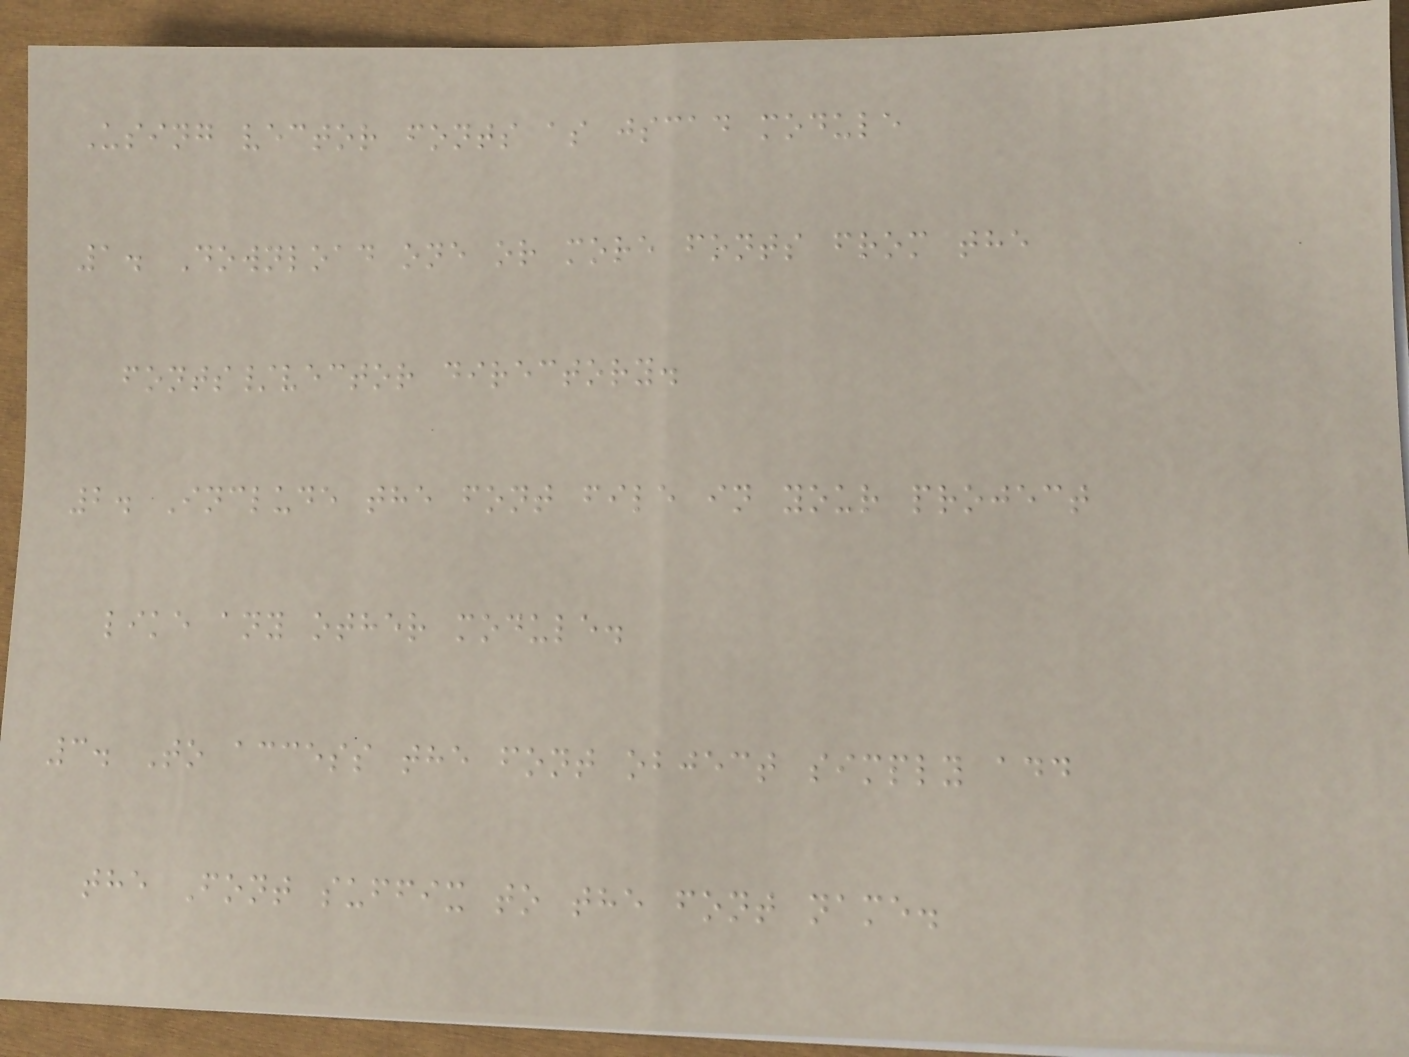Using vector fonts as jscad module
1. Download one or more fonts from the
fonts/vector directory.
2. Include the font file in your project
like any other module.
3. To access the font object simply add
the Font suffix to the font name.
